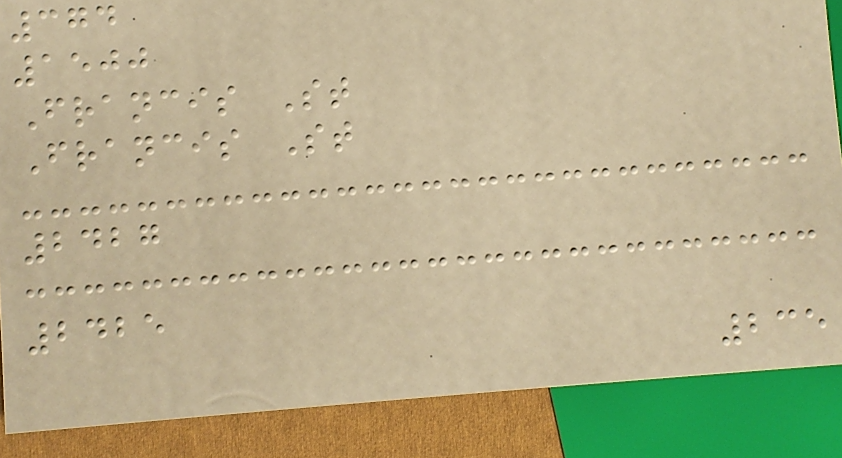374
1500
Francis St
Francis St
2427
2425
235
